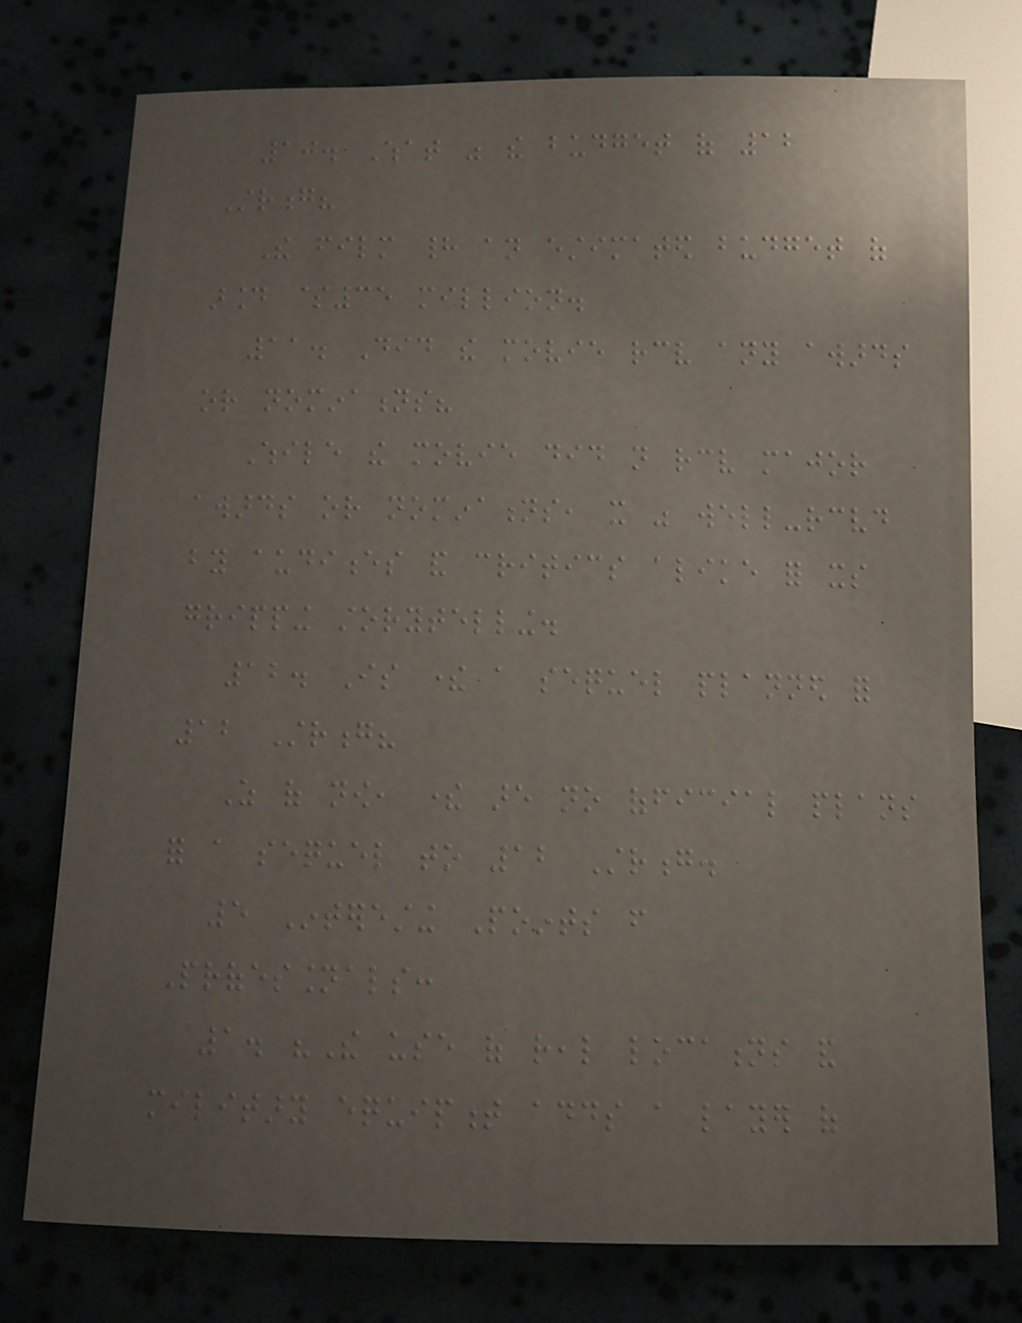10. What was the budget of 12
Strong?
The film had an estimated budget of
around $35 million.
11. Did the movie receive any awards
or nominations?
While the movie did not receive major
awards or nominations, it was well-received
by audiences and critics alike for its
gripping storytelling.
12. Is there a sequel planned for
12 Strong?
As of now, there are no official plans
for a sequel to 12 Strong.
5 Interesting Points from
Professionals:
1. "The use of real locations and
military equipment adds a layer of
